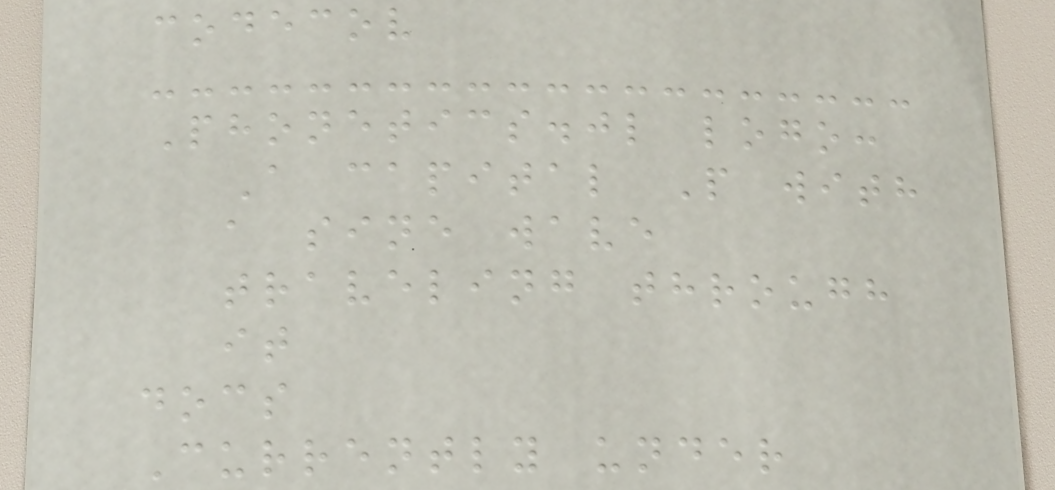codecov
Phonetics.jl logo:
A capital P with
a sine wave
traveling through
it
docs
Currently under
